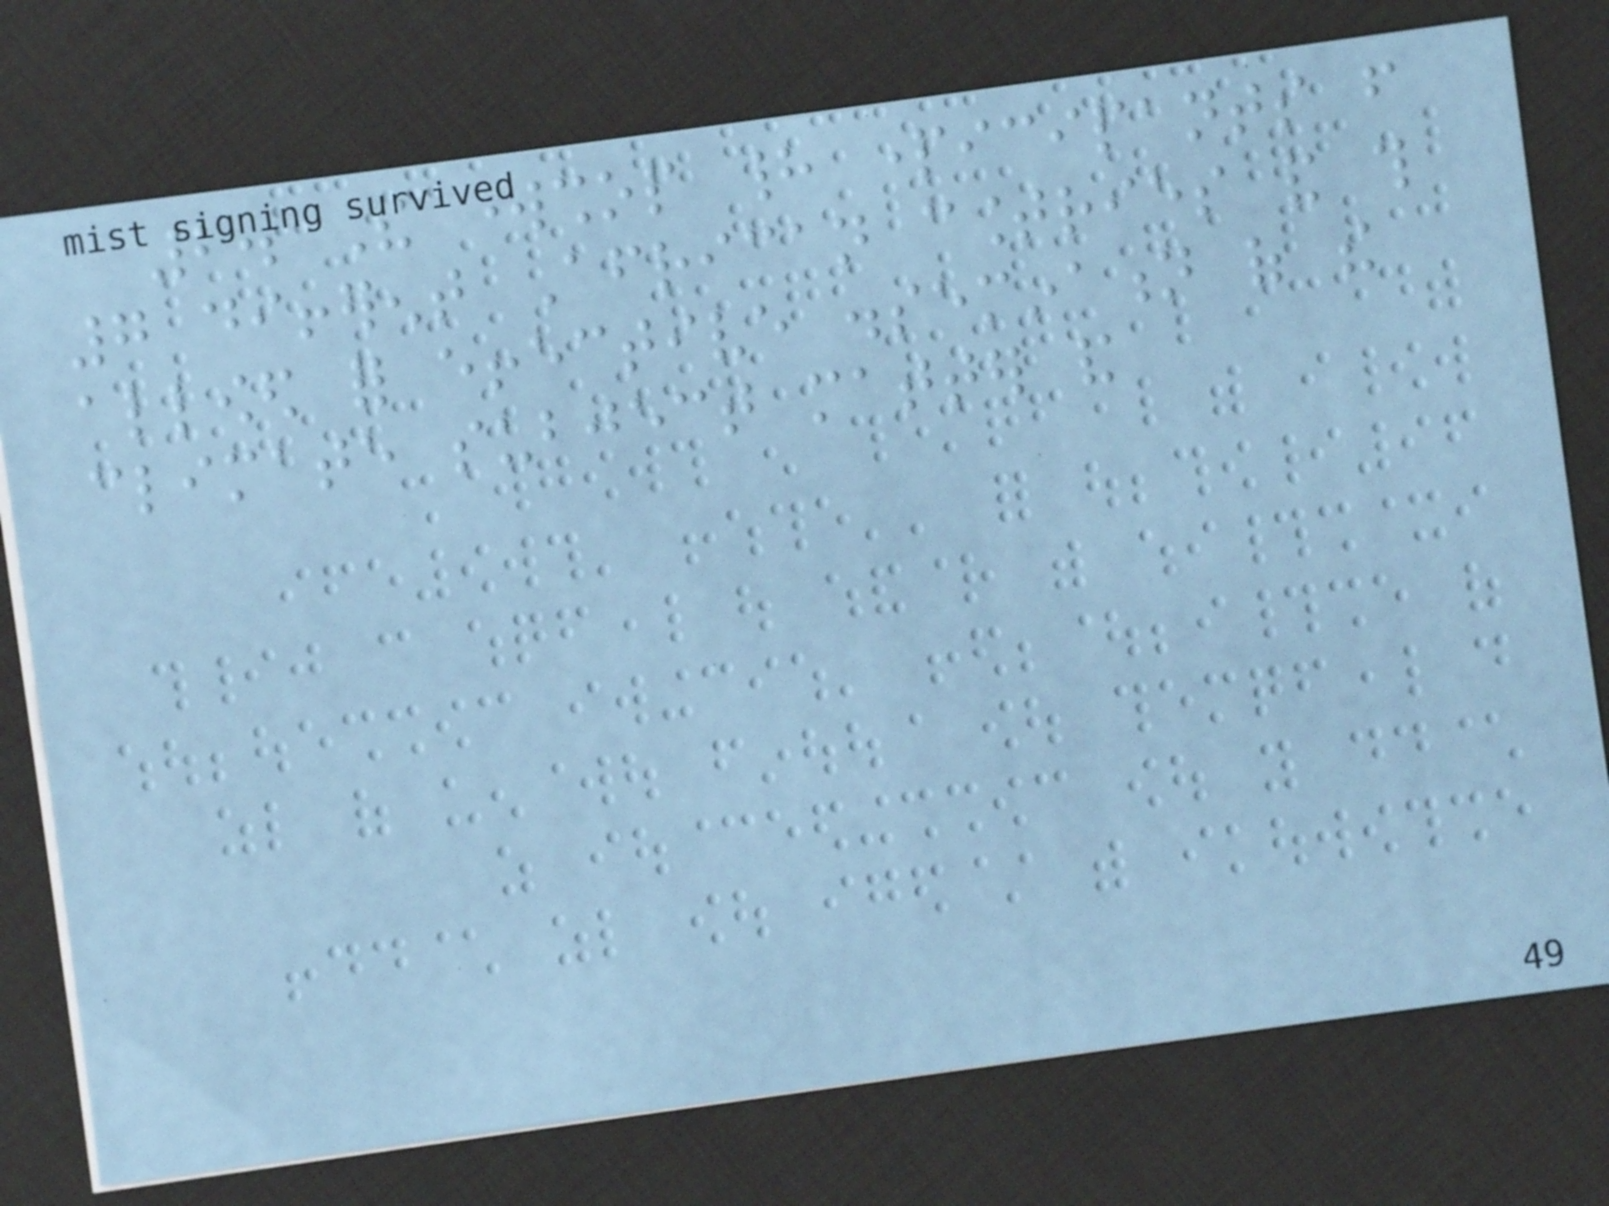2. The workshop had participants from
7 different African countries and this
allowed for effective dissemination of the
climate subject matter and
